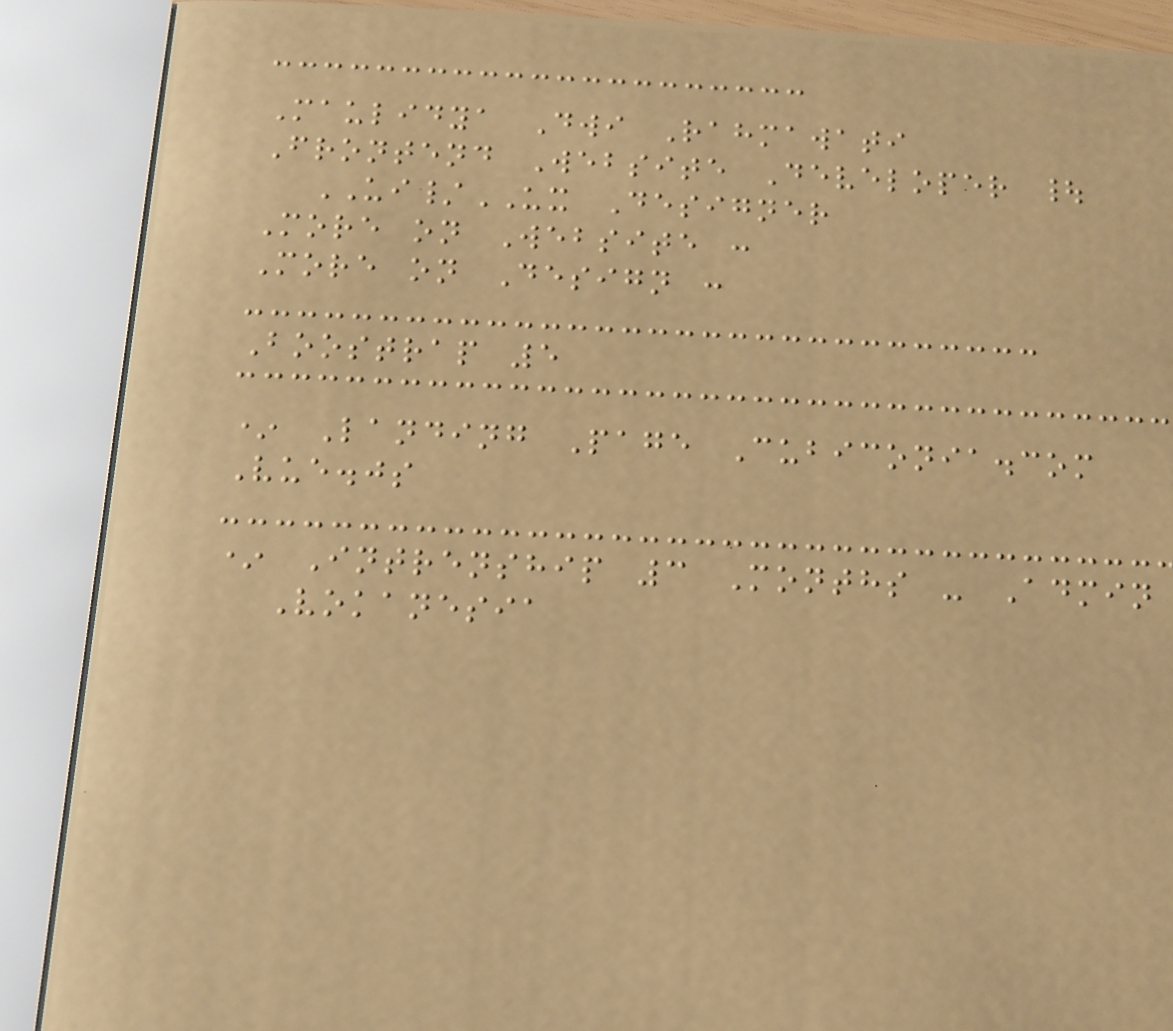Maulidya Dwi Rahmawati
Frontend Website Developer |
UI/UX Designer
More on Website :
More on Design :
Boostrap 5
* Landing Page Cubiconia.com
Vue.js
* Intrenship 3 Months - Admin
Vokanesia
